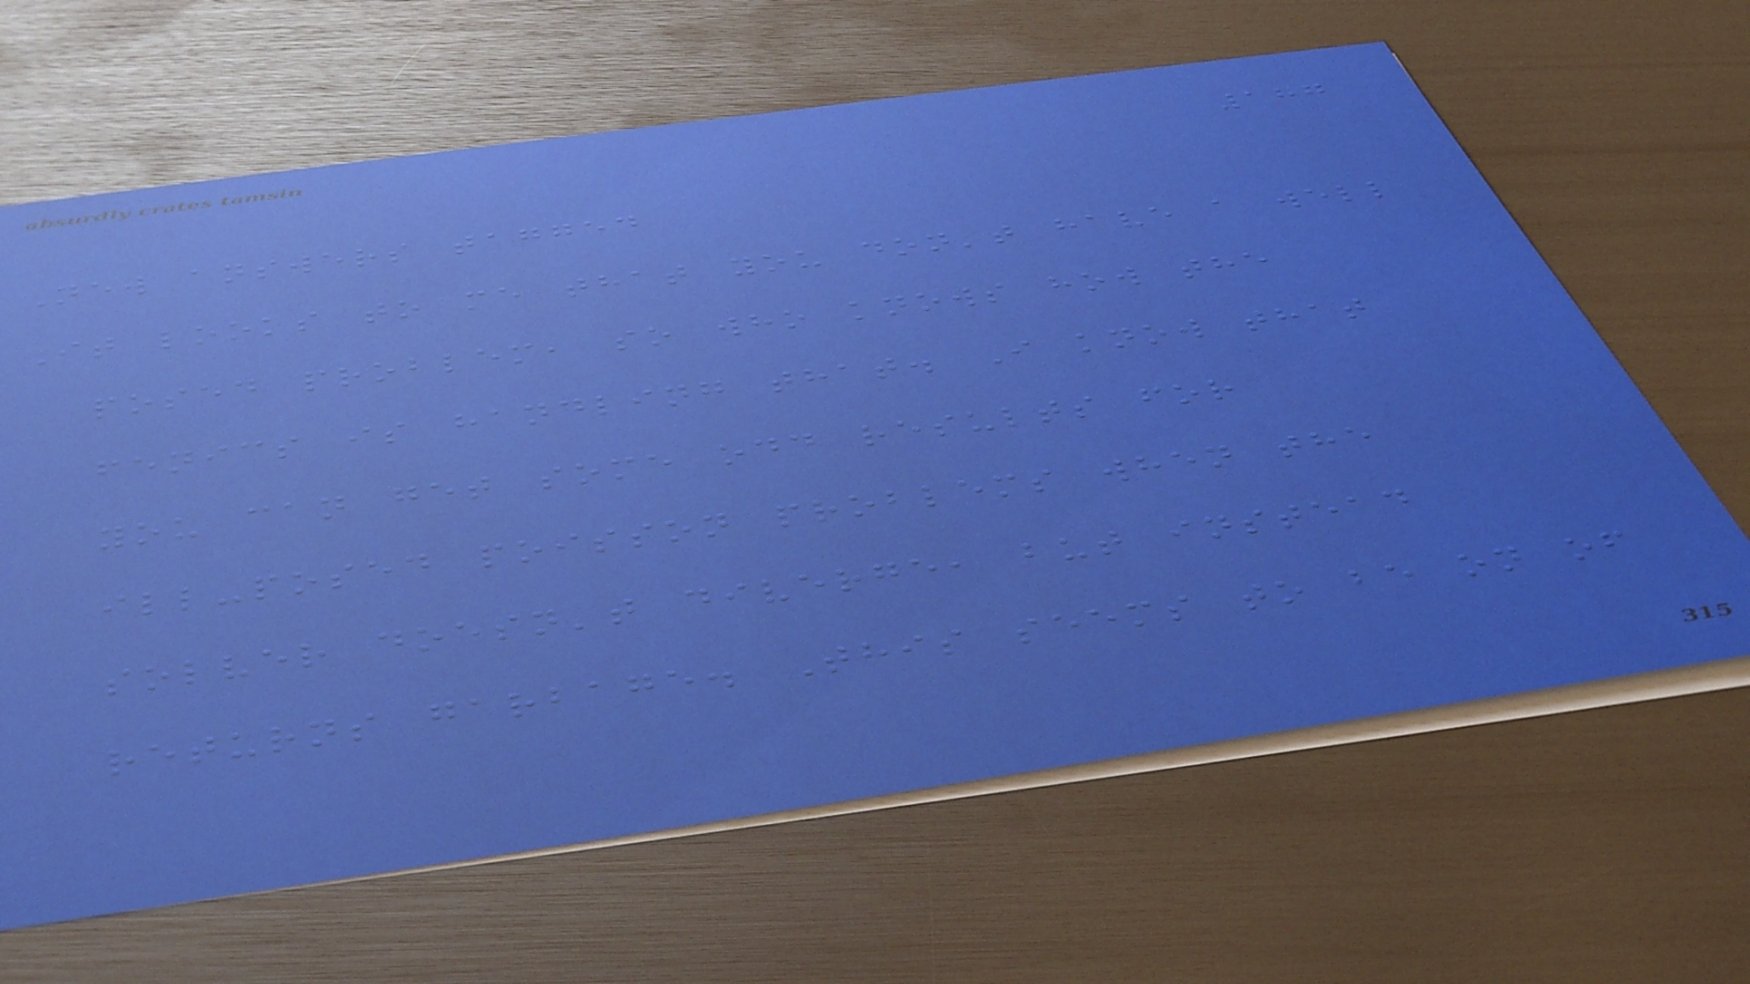187
New answers tagged
It looks to me that you don't have a well
posed problem, so who knows how the
fenics is handling that. I know that
you can get some odd results for
ill-posed poisson problems when the
solver doesn't diverge, but instead
returns garbage. This seems to be on of
